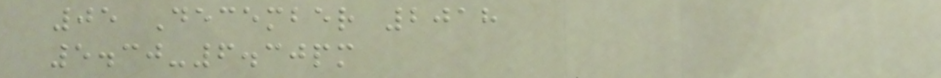05 December 2018
5.30-6.30pm
